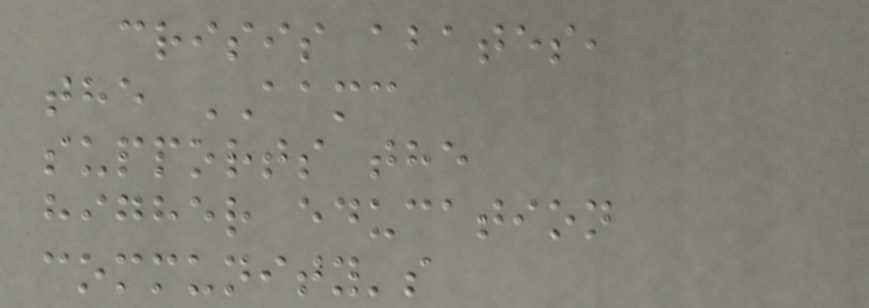crisis abates,
the AAMC
supports the
higher education
community's
